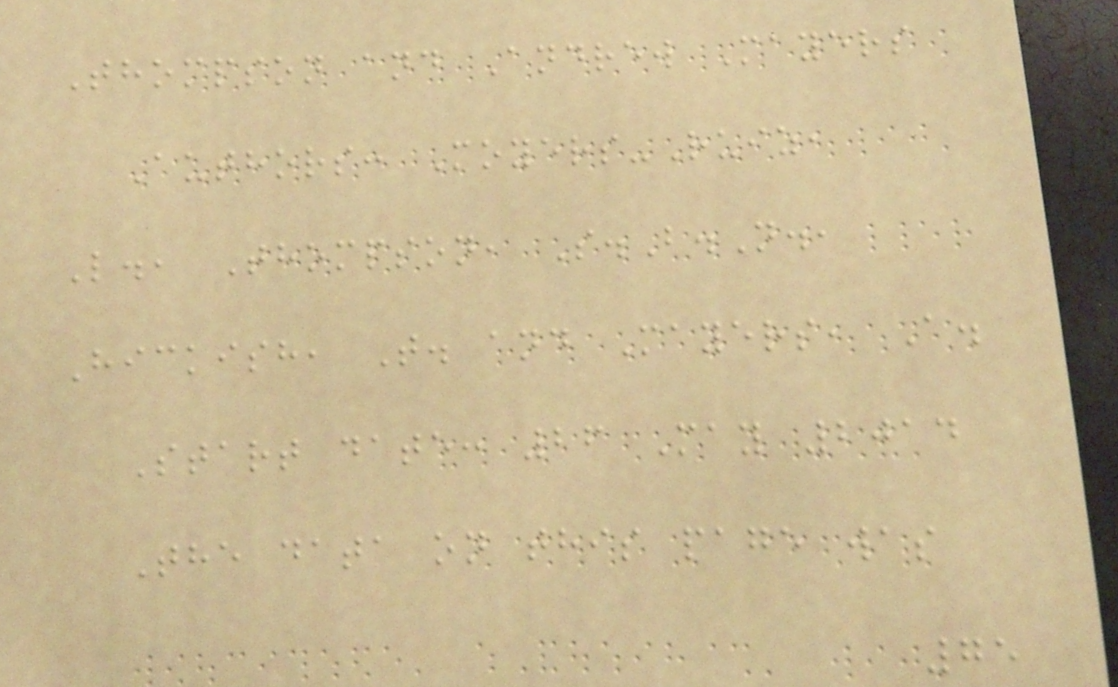Thompson and Andrew Mayers
Authors: Moyers-Ruiz,
L., Thompson, S.B.N.,
Hickish, T. and Mayers, A.
Start date: 26 May 2014
The data on this page was
75
